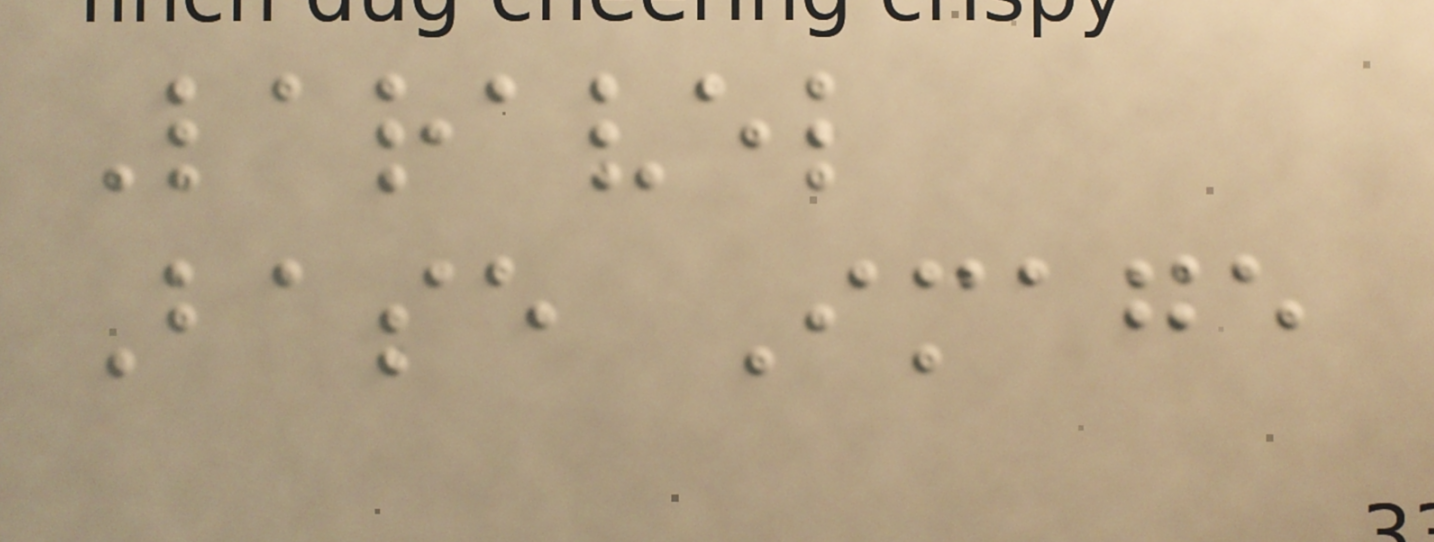Laravel
Base Image
